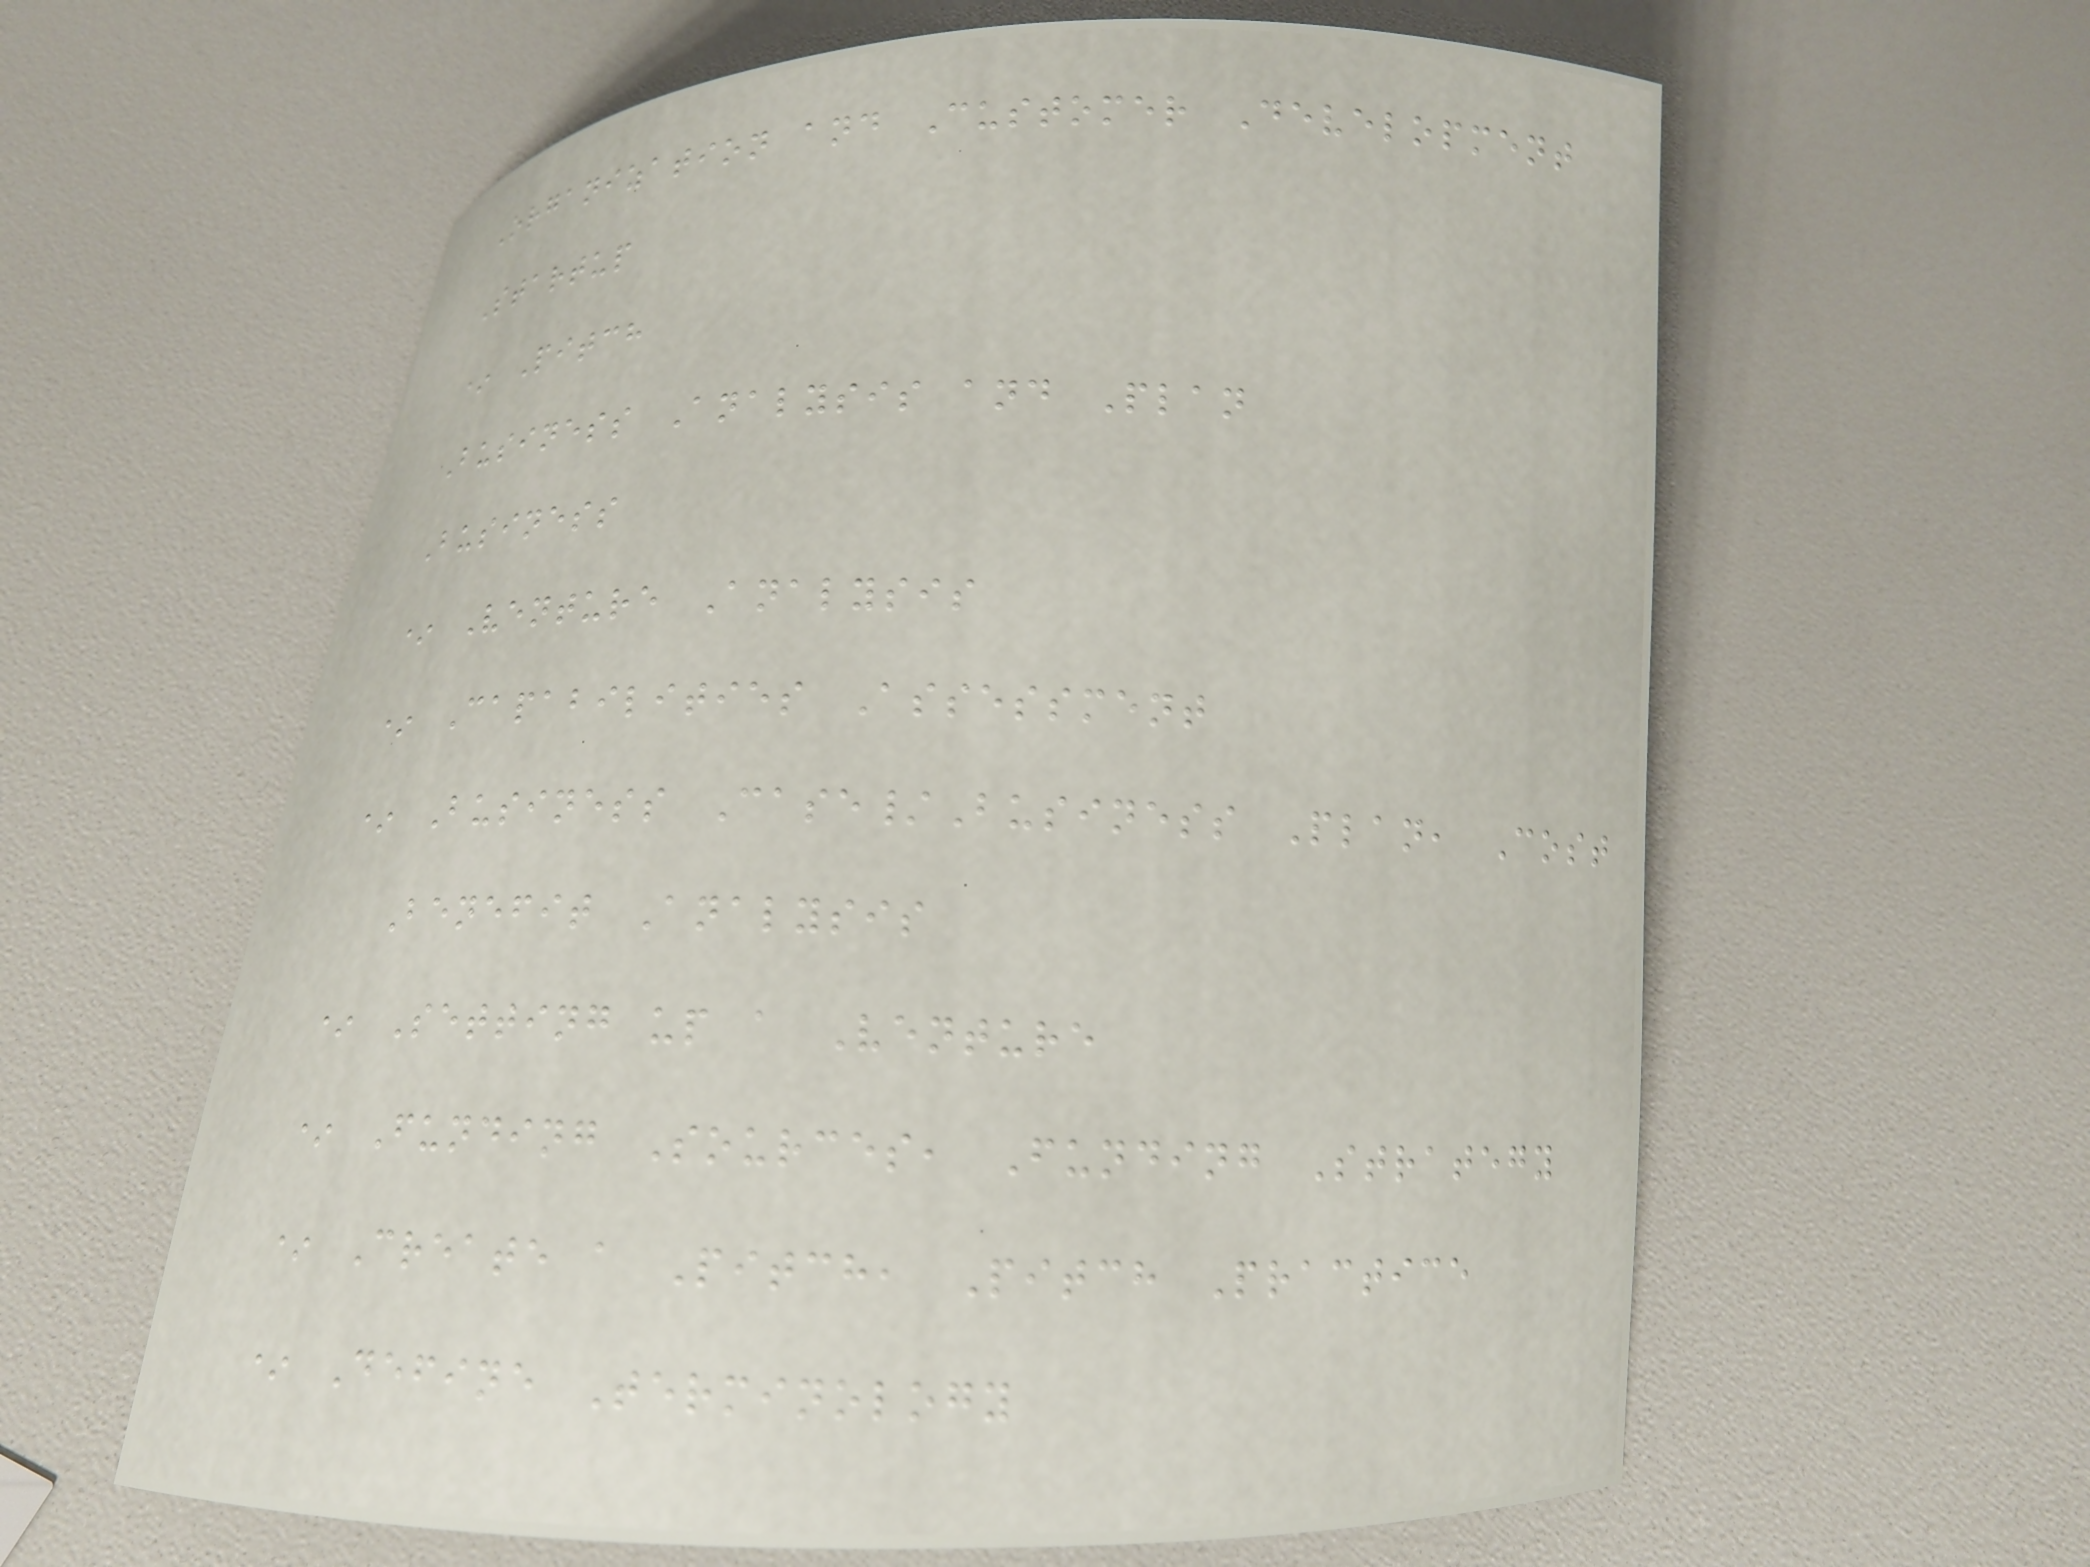Organization and Customer Development
Startup
* Pitch
Business Analysis and Plan
Business
* Venture Analysis
* Capabilities Assessment
* Business Case/Business Plan, Cost
Benefit Analysis
* Setting up a Venture
* Funding Sources, Funding Strategy
* Create a Pitch, Pitch Practice
* Define Terminology
